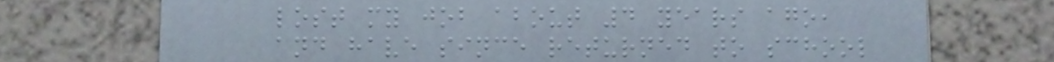lost my job about 4 years ago,
and have since returned to school
